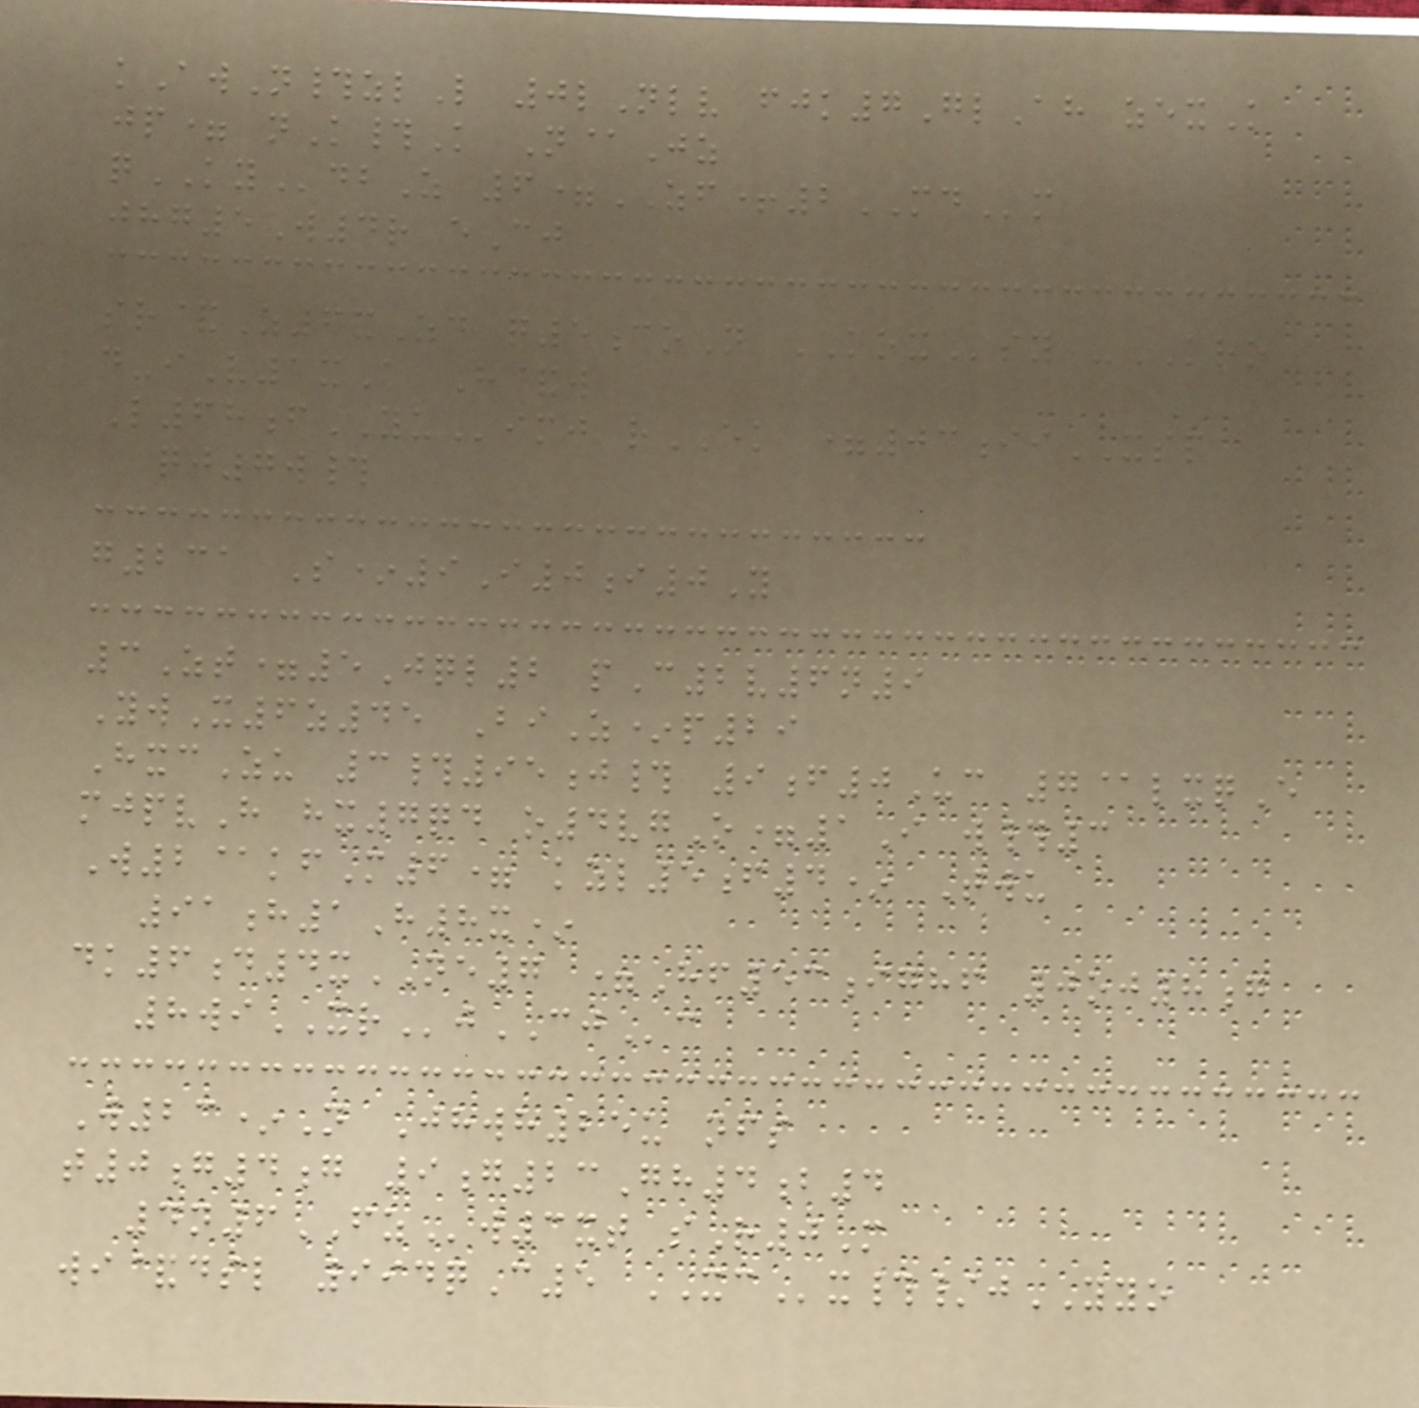kAwN#zlL 0lNlv fjk7GlAh zexK
jp= nK#K N@Jz
qKYdbZ 6=ZF+2MDm
jhg5W4r eCj
sr&Z6xZd q5coN KOXsy -KRO
d-iV1xA H&w
L68fYUimj rEK =03iiXSP
qj7w#
g231 S*9I0i0Y
3Zt=5Jql2 pC2v6n9
YwX6z45 BiZ*p29
HxcZu 3#95j# 9f0Uc 7@lxqE
mjpvH hx7qd o4vgO=1I w#3
W2@kfM6= kzl5f4* Twu
91h1H8x*
dk6d4xNE7 =Hf53ighf 0oj8g
8wiXRjCJc
W23*N Jhwh25u nfs
t0g4g 9g23Gh4b4
4n6FZw3xt sR0M
wi&dsl 994qC5 XCx#/jYYO
